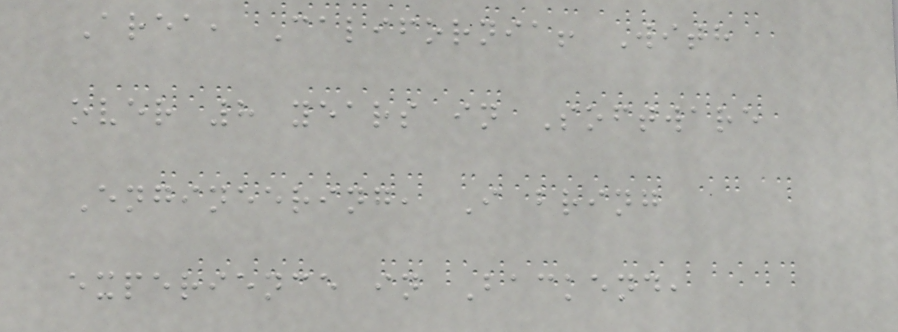Area, California! With
over 8 years in Software
Engineering, I bring
experience in Backend,
